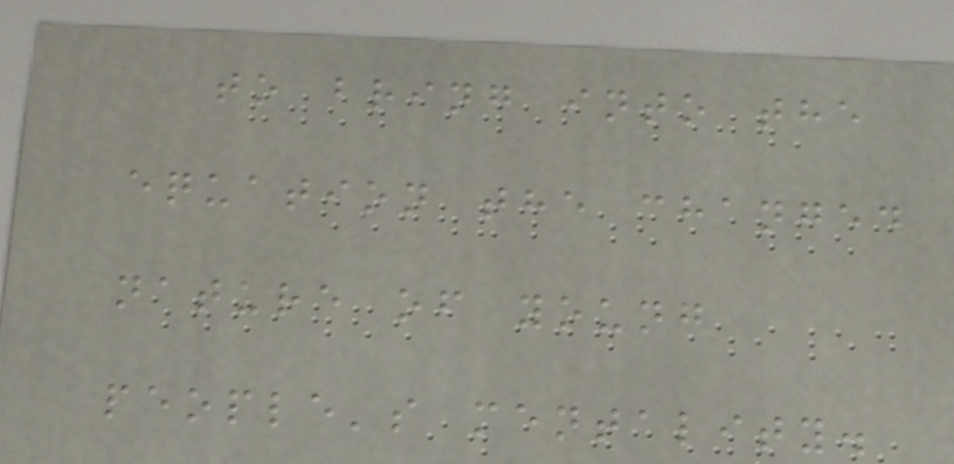to bring into the
equation the changed
nature of young
people's mentality.
